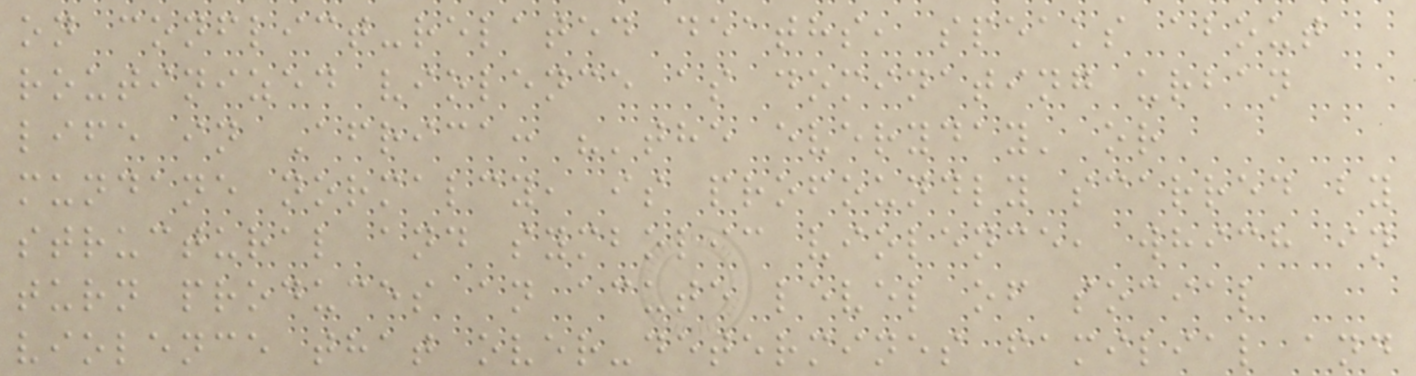on conflict-related deaths, speaks about
routinized violence as dominating urban
life in Africa: "'the everyday' or
mundane normalcy, is profoundly scarred by
structural and symbolic violence, which in
turn produces an acute level of social
violence that over-determines familial and
